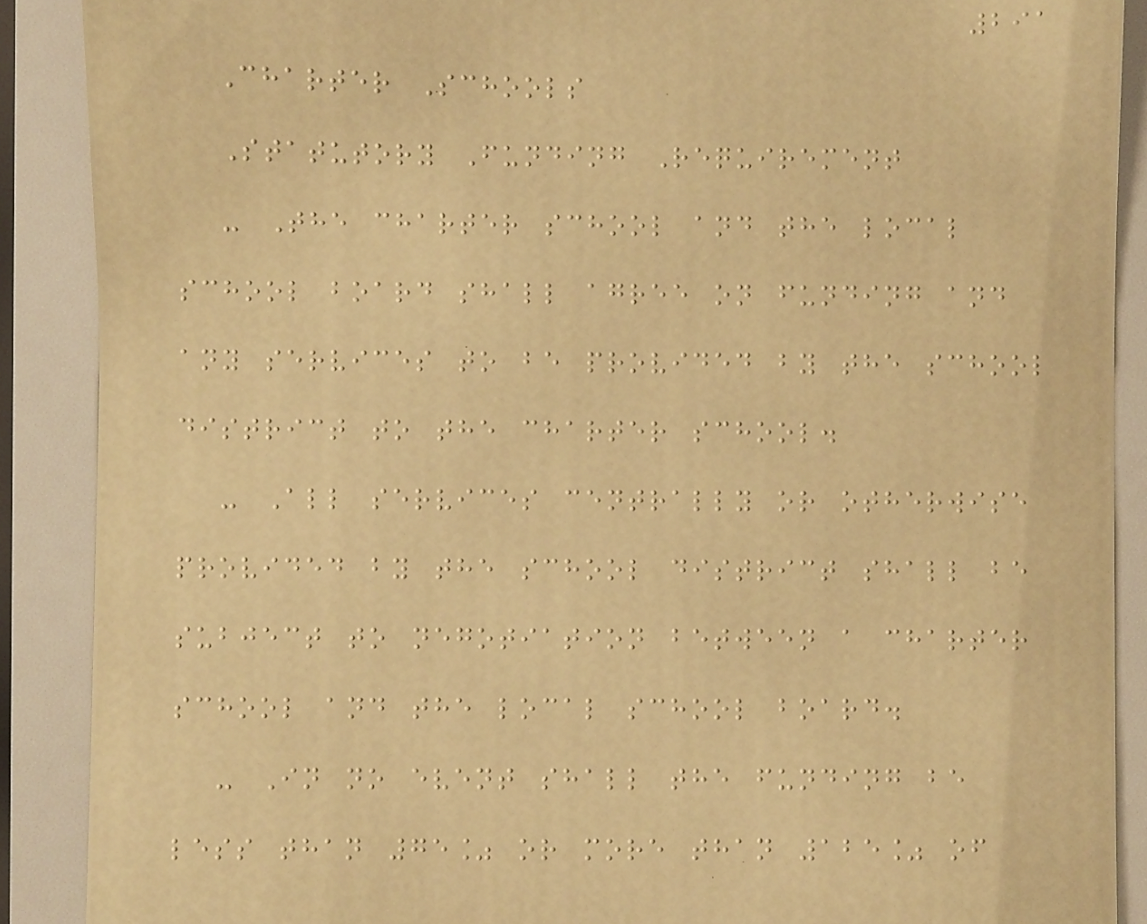291
Charter Schools
Statutory Funding Requirement
- The charter school and the local
school board shall agree on funding and
any services to be provided by the school
district to the charter school.
- All services centrally or otherwise
provided by the school district shall be
subject to negotiation between a charter
school and the local school board.
- In no event shall the funding be
less than 75% or more than 125% of
